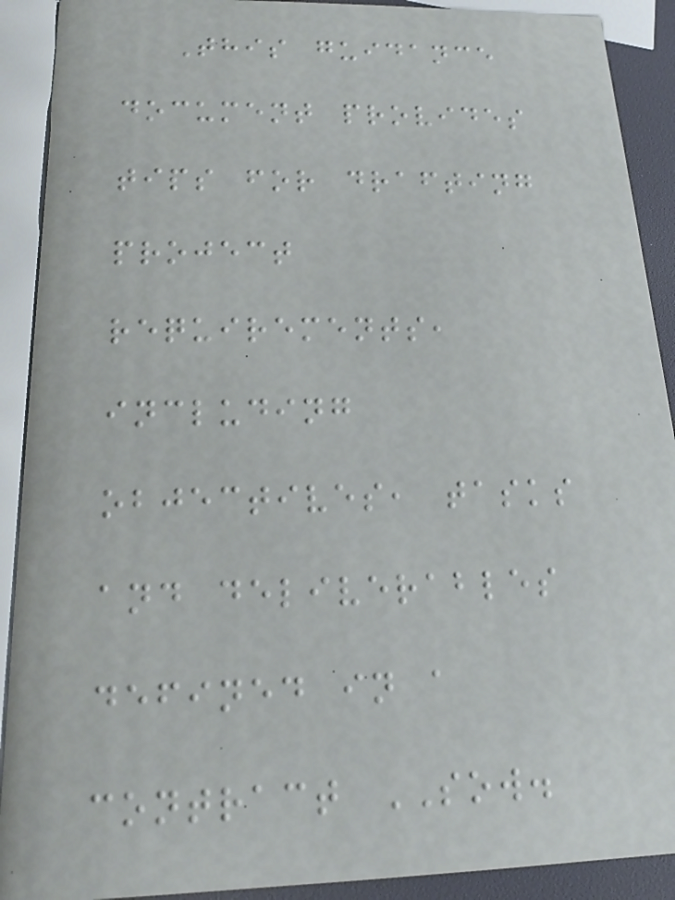This guidance
document provides
tips for drafting
project
requirements,
including
objectives, tasks
and deliverables
defined in a
contract SOW.
